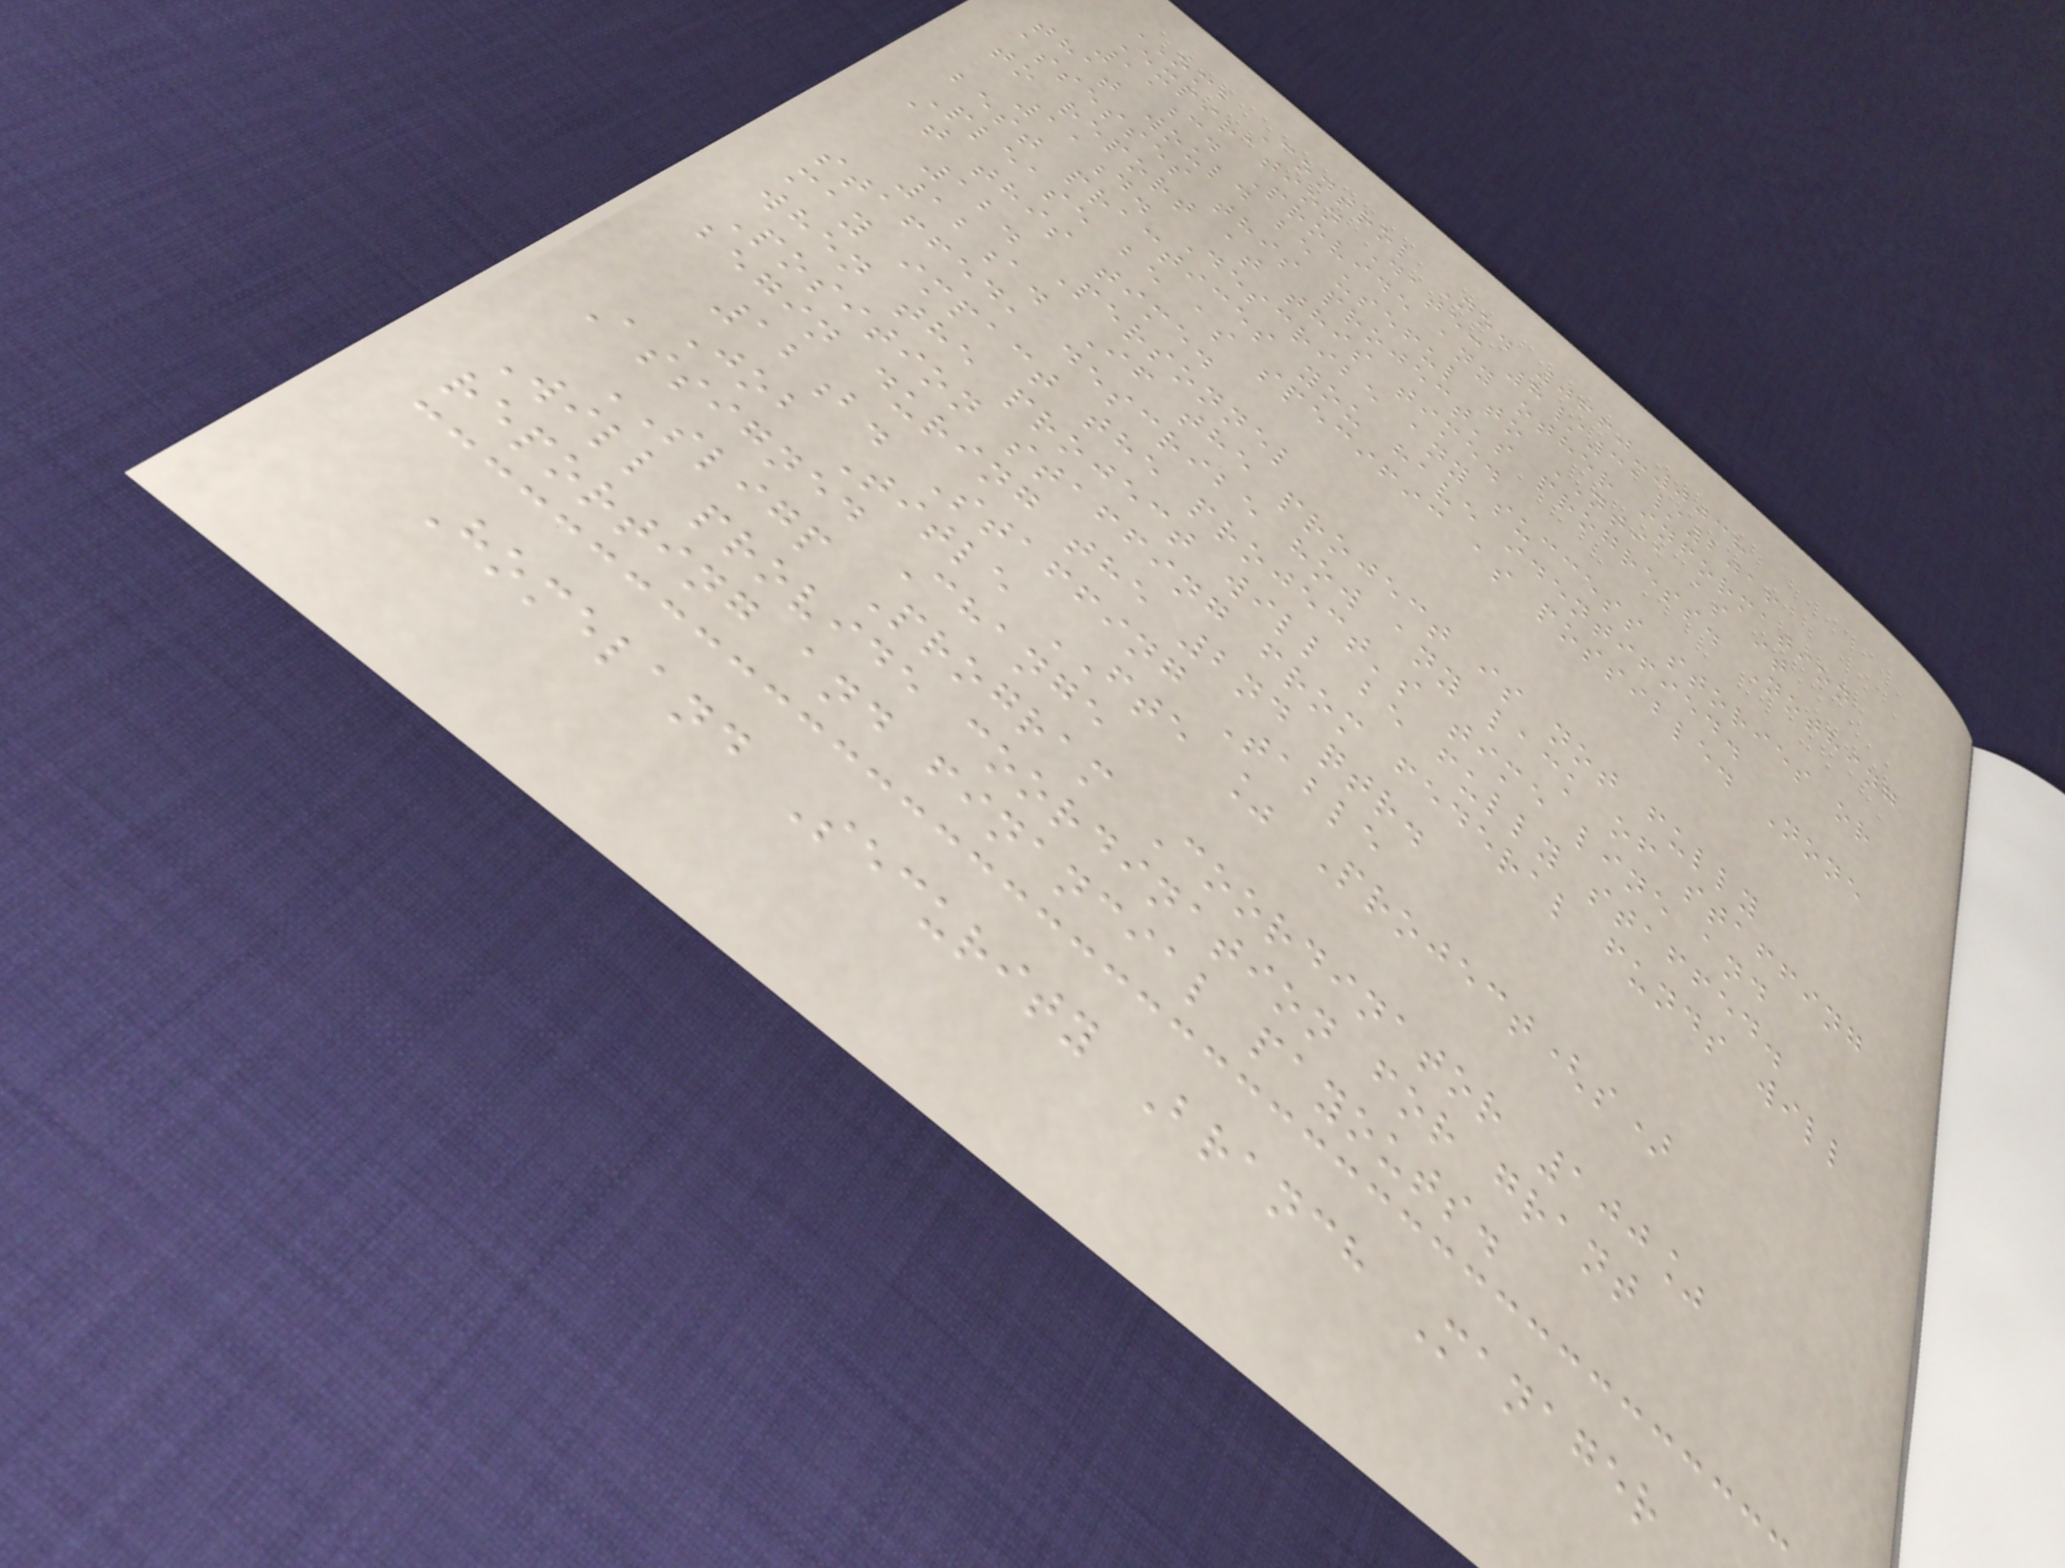OMB Control No. 0660-0038
Expiration Date: 8/31/2016
11c. Provide any other information
that would be useful to NTIA as it
assesses this project's progress. Nothing
to report at this time.
11d. Describe any success stories or
best practices you have identified.
Please be as specific as possible. None
at this time.
12. Personnel
12a. If the project is not fully
staffed, describe how any lack of staffing
may impact the project's time line and
when the project will be fully staffed.
Position staffing from federal funds will
begin during the 2nd qtr.
12b. Staffing Table
Job Title FTE % Project(s)
Assigned Change
SLIGP Program Coordinator 100%
Will provide coordination for grant
reporting and financial payouts.
Homeland Security Branch Manager
